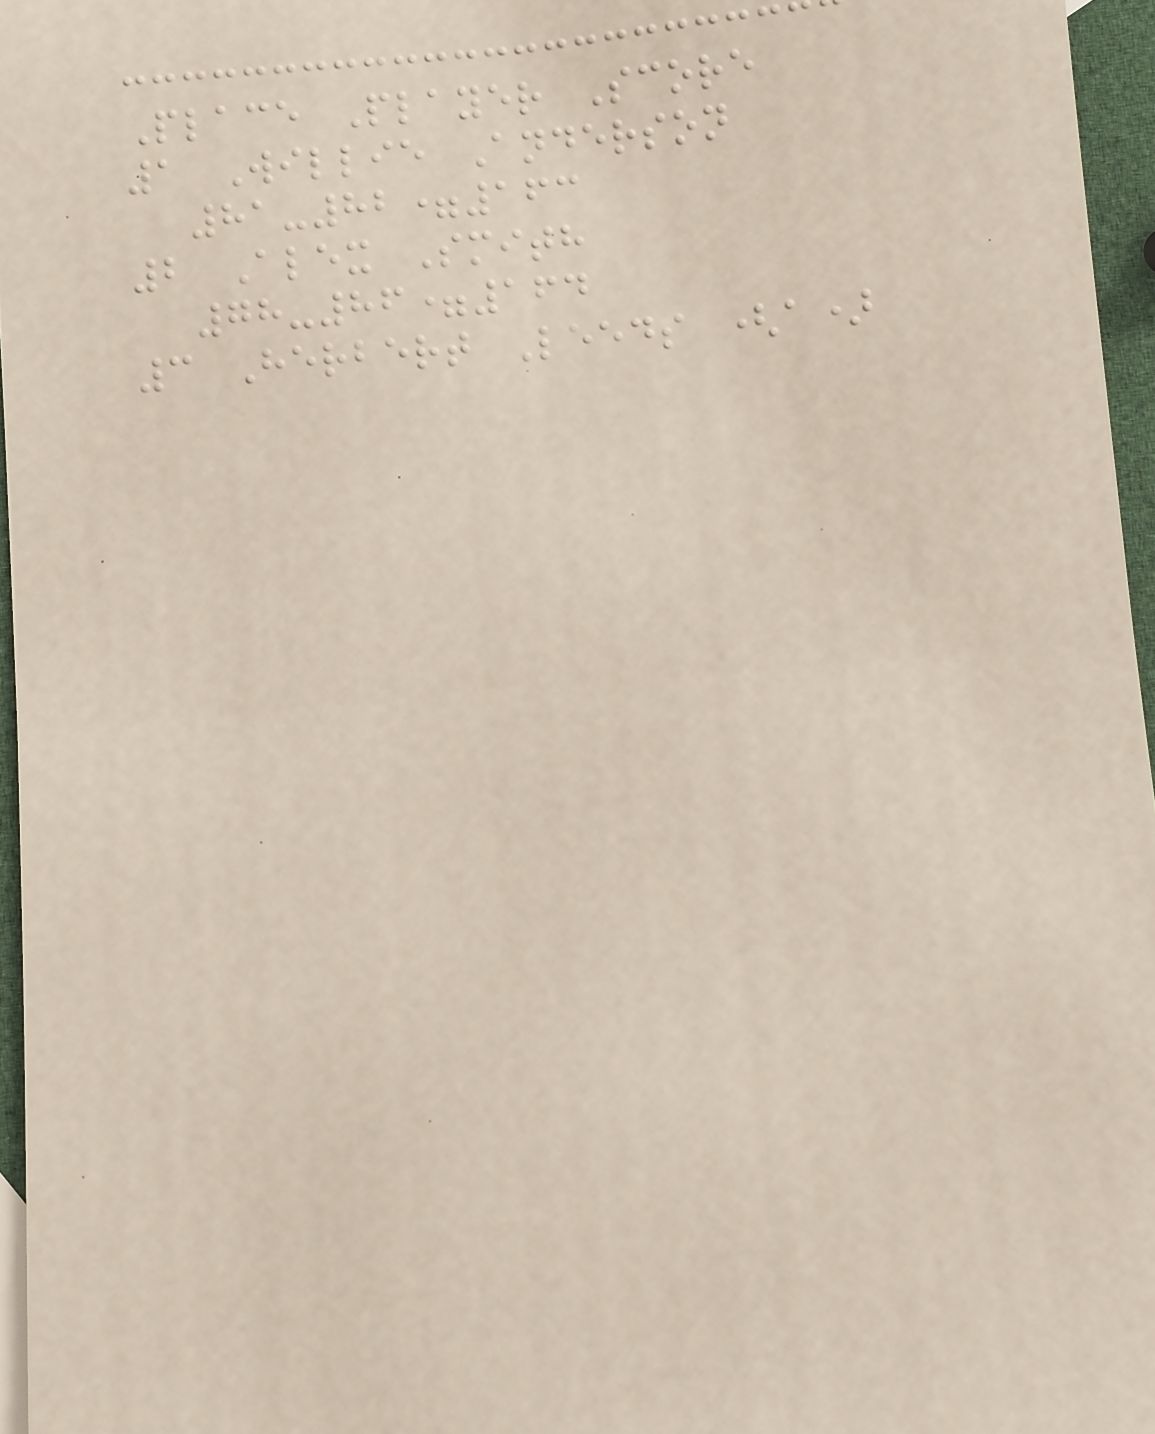Place Player Score
1 Willie Anderson
81-82=163
2 Alex Smith
78-86=164
3 Herbert Leeds (a)
